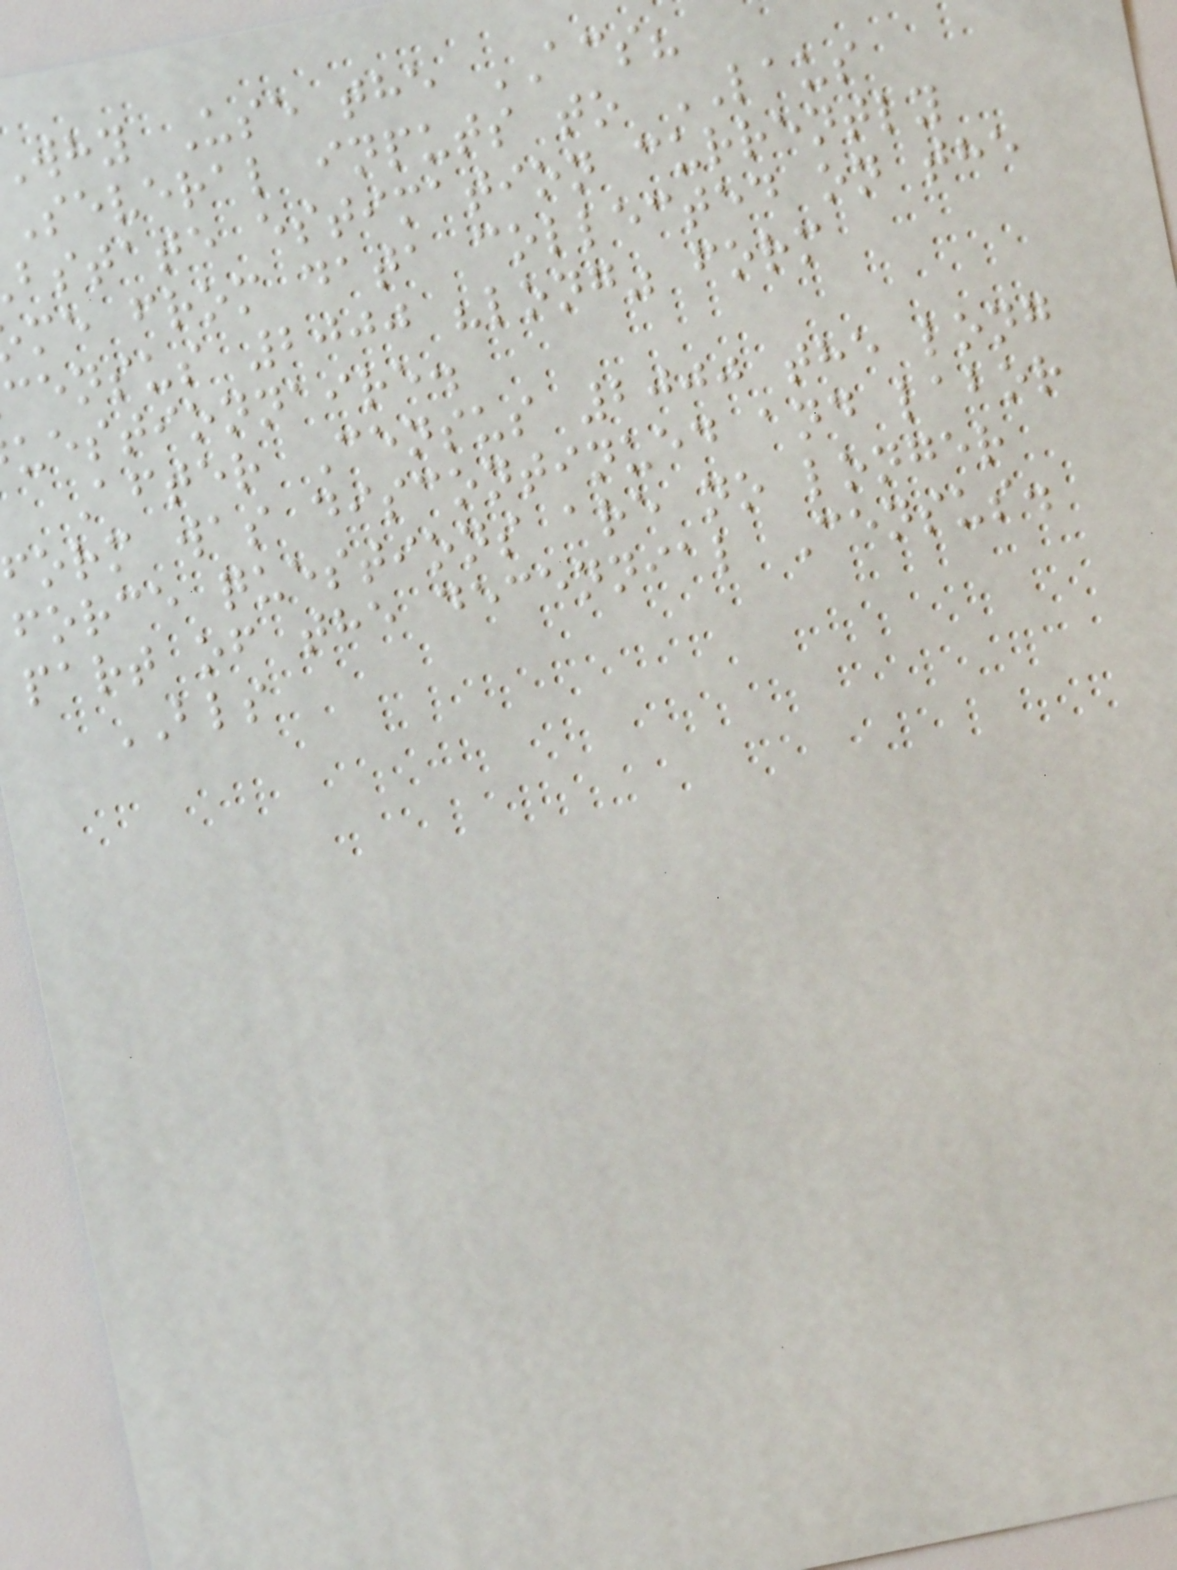why Use the ACS?
Several inputs to LAUS
bstate estimation currently
me from data collected on the
census 2000 "long" form
uestionnaire.
After Census 2000 the long
form was discontinued and labor
force questions are no longer
part of the decennial Census.
BLS
